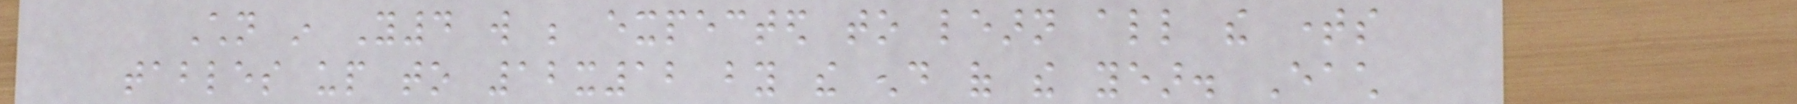Children in Y4 will be expected to learn all the times
tables up to 12x12 by the end of the year. Each
